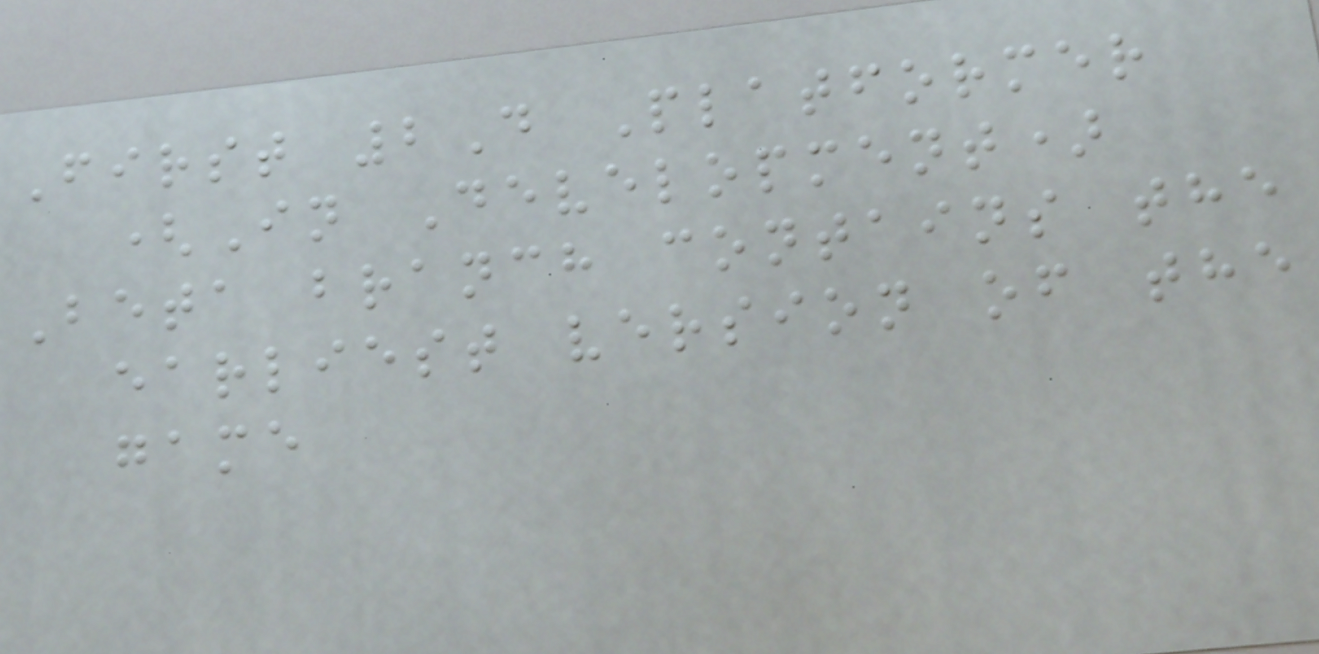First 2D Platformer
(In Development)
Beta branch contains the
earliest version of the
game
